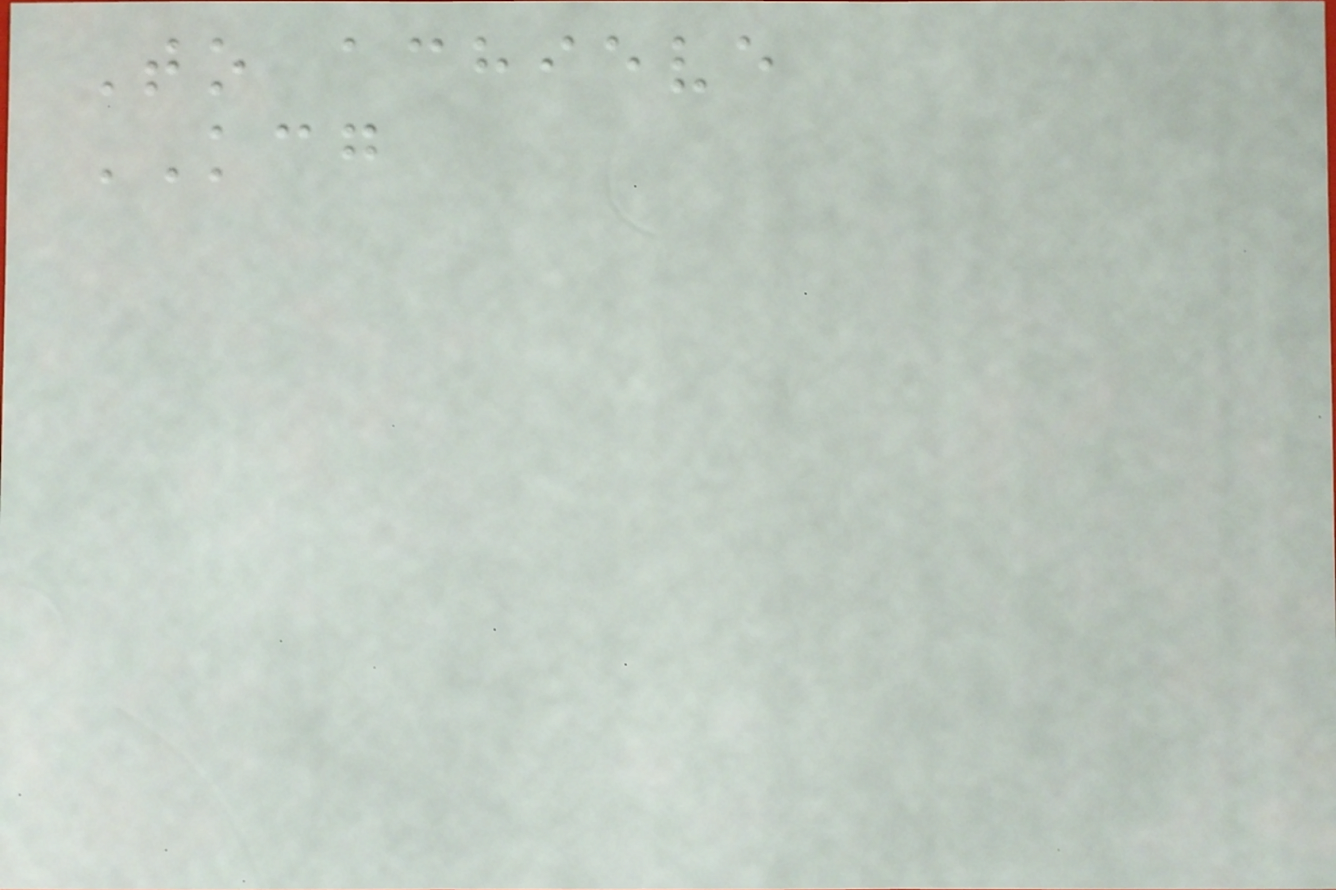To achieve
KCG
